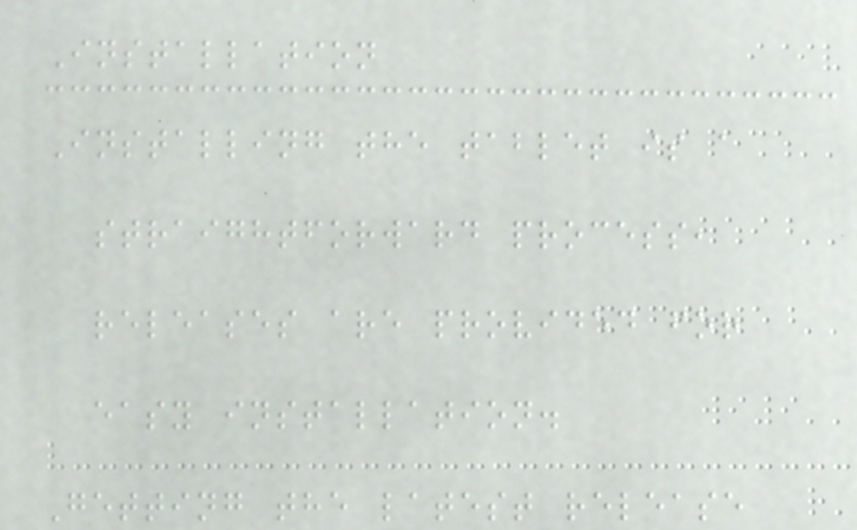Installation
Installing the tablet is a
straightforward process,
releases are provided for
easy installation.
Getting the latest release
